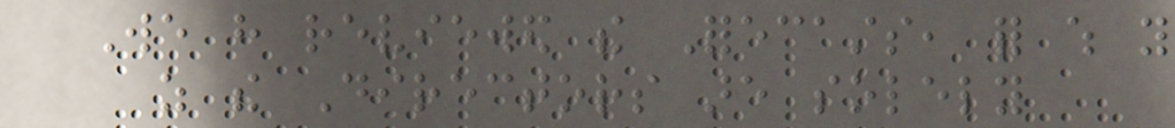We have reviewed the Forecasts, for which you
as the Directors are solely
